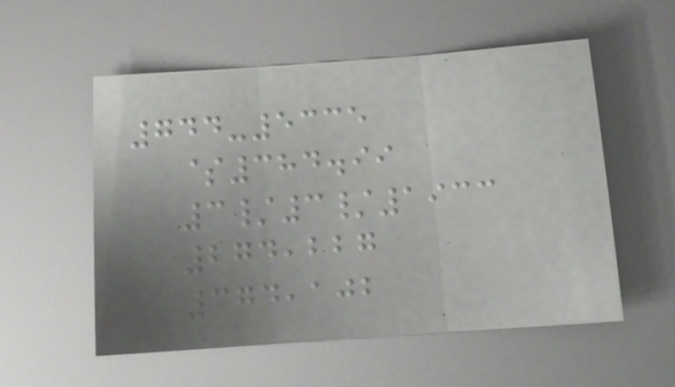744-5335
$384.99
3/3/1933
274,227
374,102
